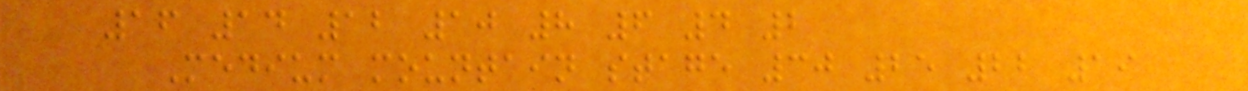16 14 12 10 8 6 4 2
Medium mountain stage 30 25 22 19
